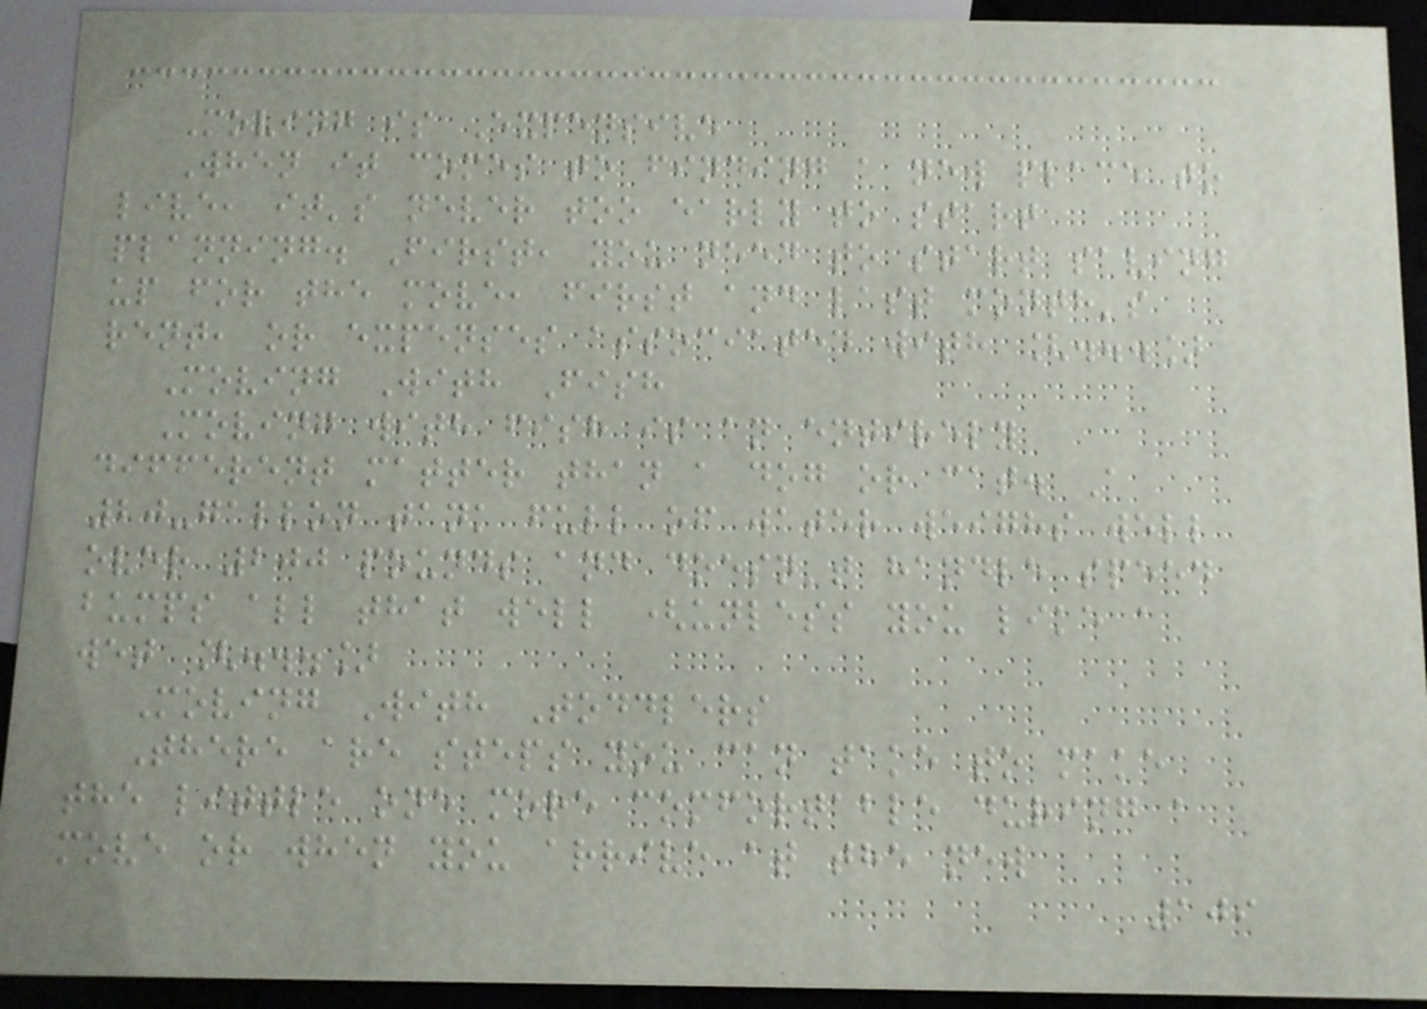Moving is Expensive
When it comes to finding a new place to
live, it's never too early to start
planning. First, you need to start saving
up for the move, first and last month's
rent, or expenses associated with [...]
Moving With Fish
Moving with fish is an entirely
different matter than a dog or cat. A
20-gallon tank full of water weighs well
over 200 pounds and doesn't handle speed
bumps all that well (unless you like a
wet [...]
Moving With Toddlers
There are steps you can take to make
the little one more comfortable during a
move or when you arrive at the new
109
